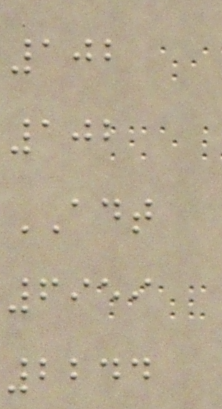102
102
ADT
6959
2244
